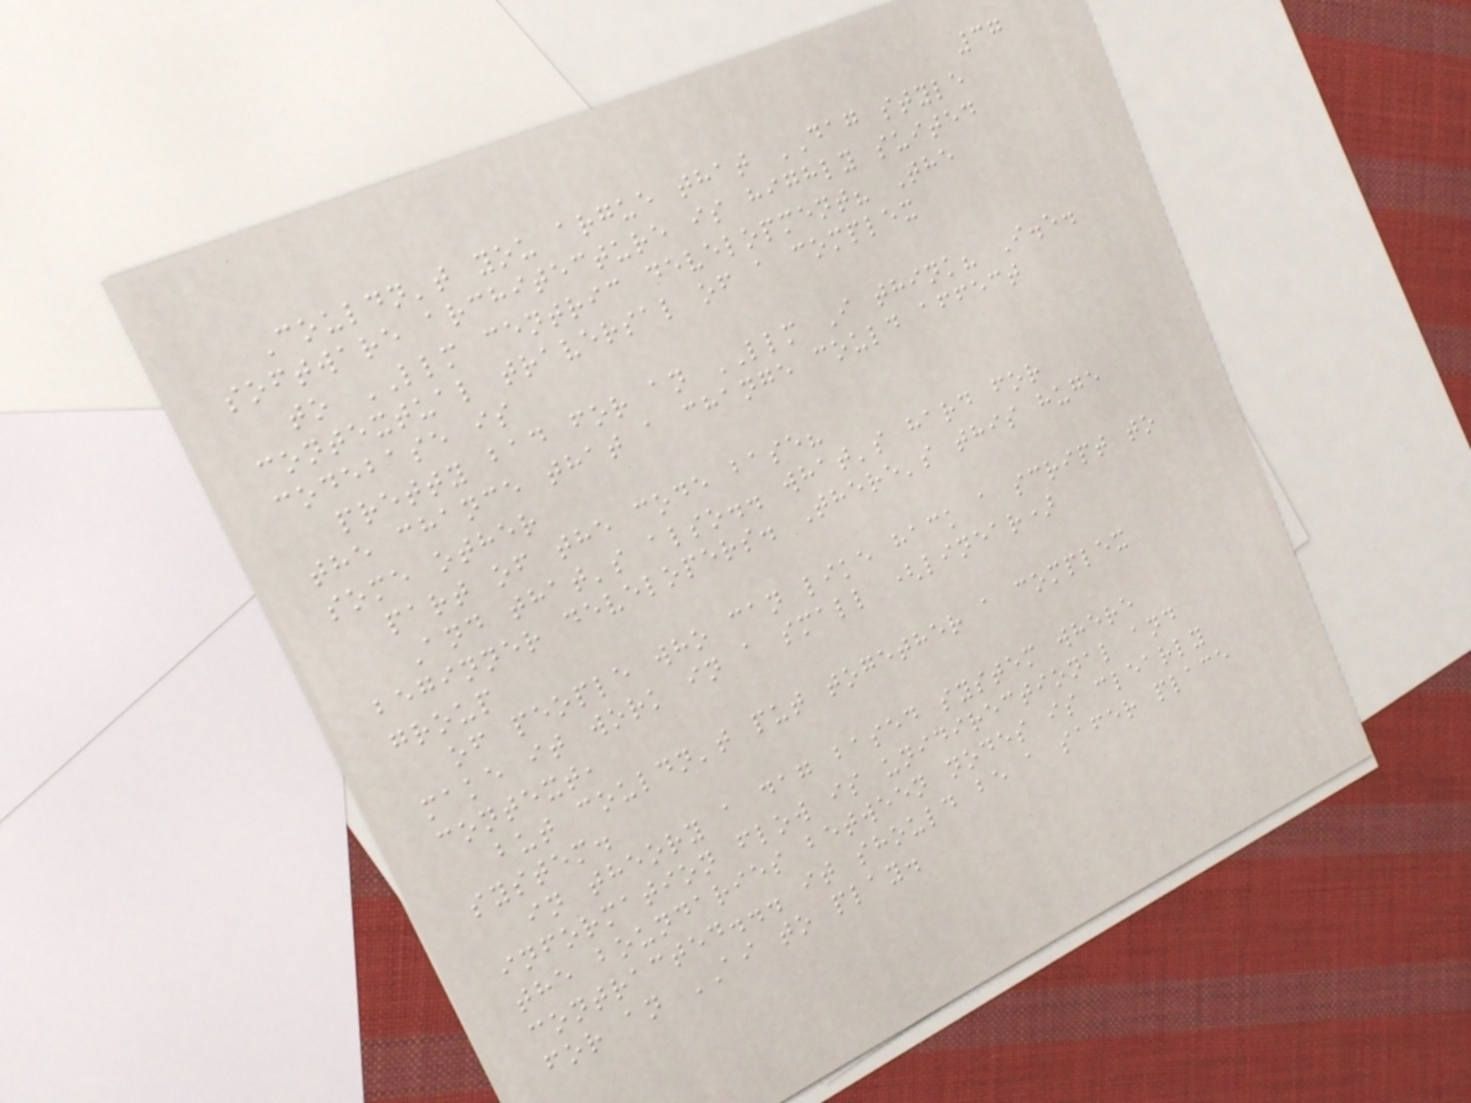37
Couldn't you argue that DAG style
software architecture is highly suited
to LLM centric development? The
contextual traversal of a complex
codebase is
pretty bad for an LLM I think? I.e.
the chance that a change could affect
some other
part of the code base?
And that's also.. what's hard for
beginner developers. There's this huge
group
of people who can like hack a script to
make it work in a small (linear)
context,
but couldn't put together a complex
system.
in theory a dag based system where
information flow is unidirectional and
the boundaries between nodes is clearly
contracted... it should be a safer place
for an AI to play.
